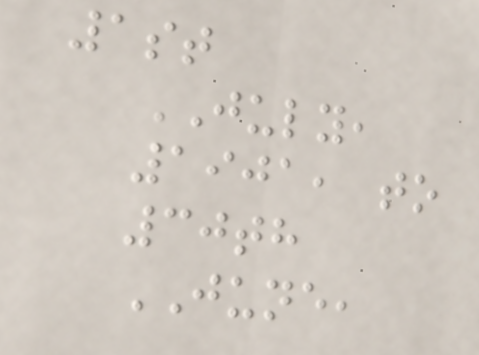1st
JULY,
1901, to
30th
JUNE,
